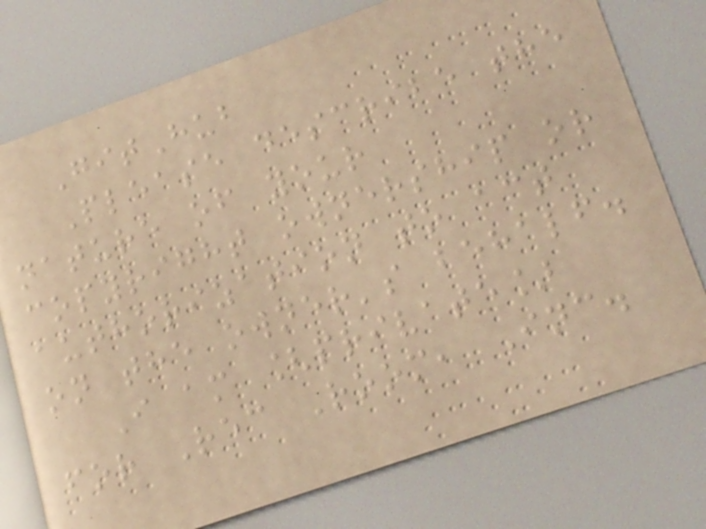GitHub
Please describe the
nature of your
copyright ownership or
authorization to act
on the owner's behalf.
I am [private]
for Rec Room, Inc.
